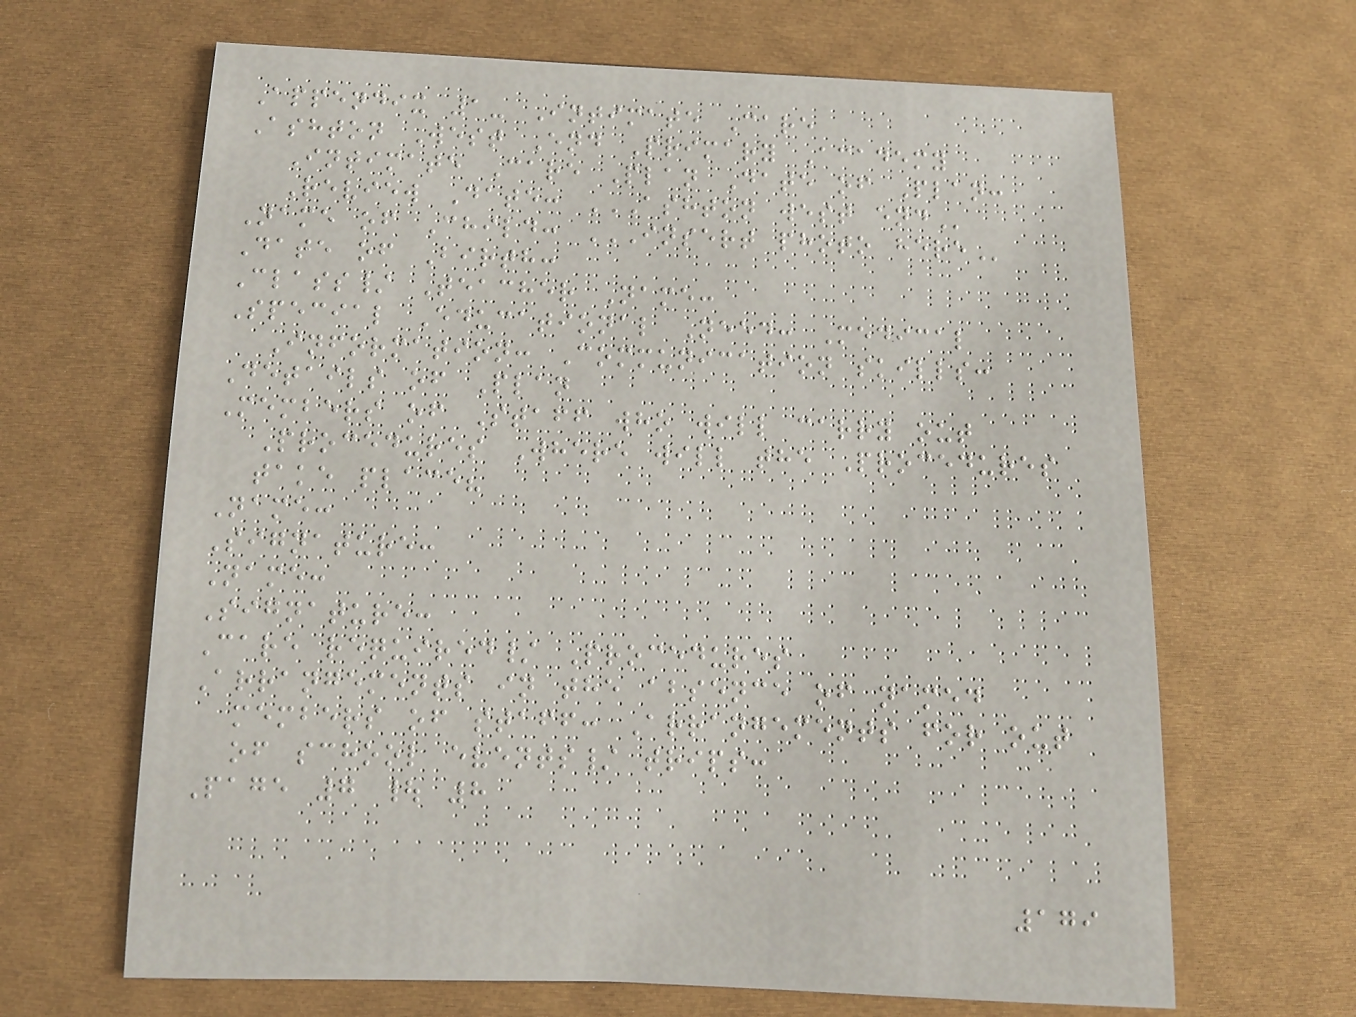Appendix 1- Intimate Care
Ashton West End Primary Academy
Intimate Care Plan Date of Plan:
Review Date: ASHTON WEST END
Name of Child: INSERT PHOTO HERE
Date of Birth:
Class/ Teacher Name:
Special Educational Need: Medical
Information: Communication skills:
Details of Plan
Members of Staff who will carry out
Procedures Where will the Procedures
take place?
Name:
Signature:
Name:
Signature:
Care required/ Procedures
Arrangements in the absence of named
members of staff: Arrangements for out
of school events/ trips:
Page 7 | 8
179
